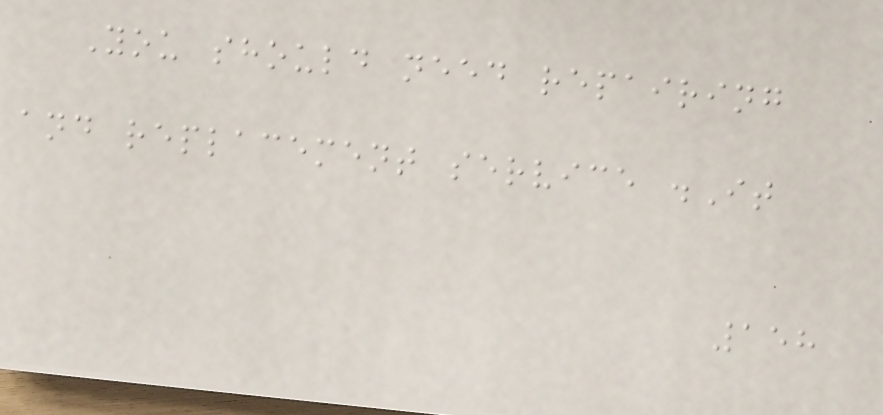You should need repairing
and replacement service .It
158
